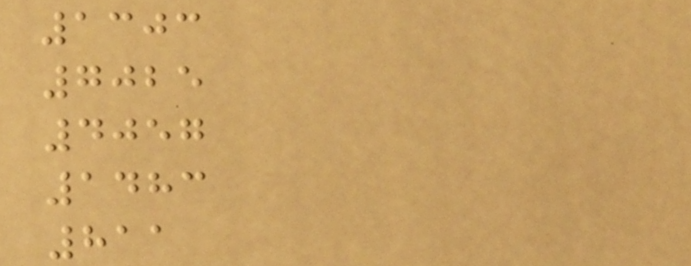1303
7025
4057
1483
811
